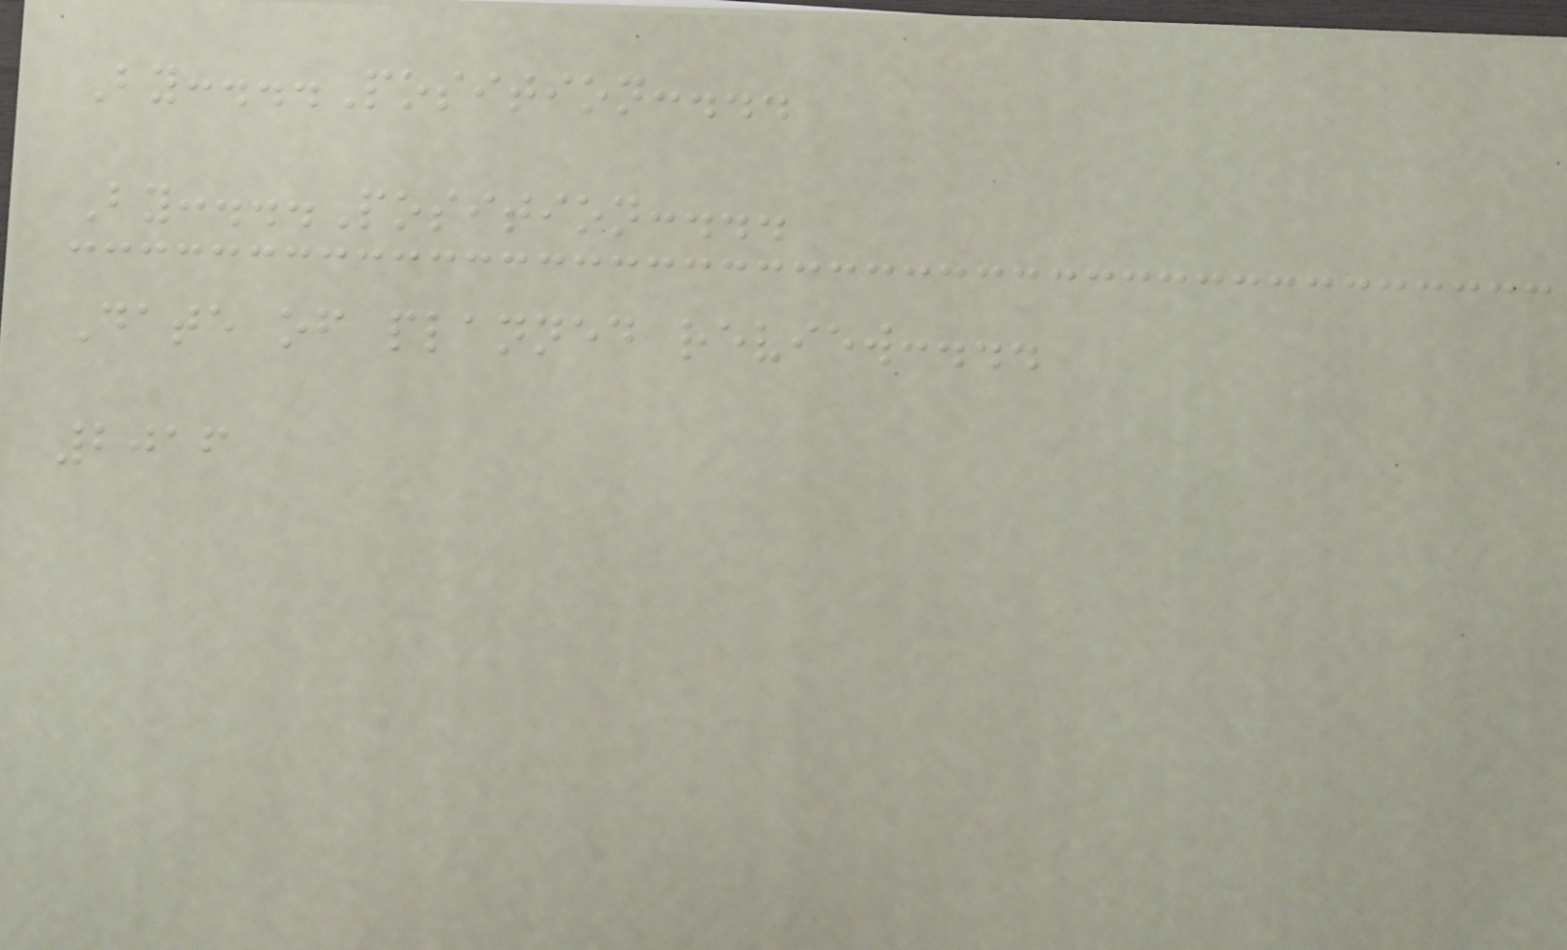By:...Position:...
By:...Position:...
Date of planned review:...
2016
